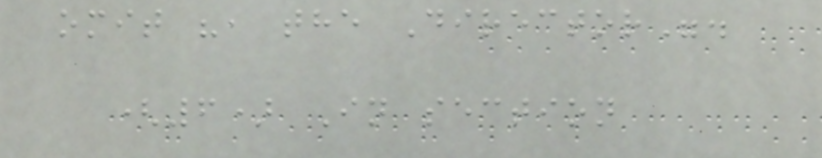omit ", the Director".
(6) In section
